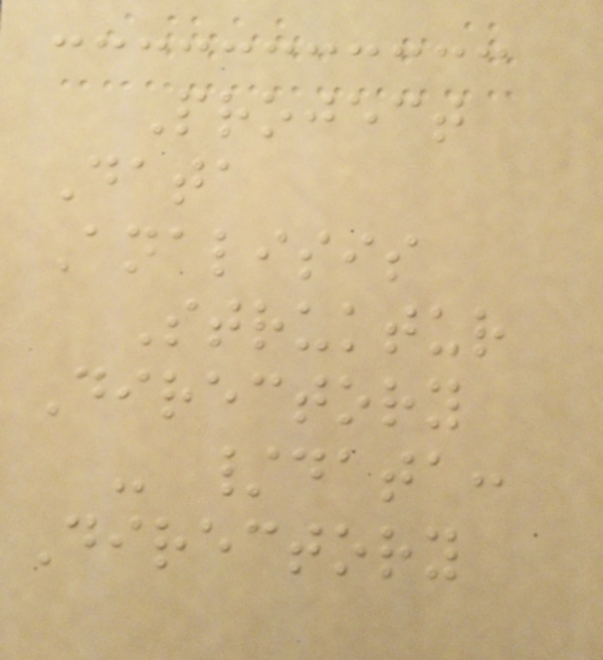Project
Data
Analisis
Struktur
Directory
- /data:
Directory
